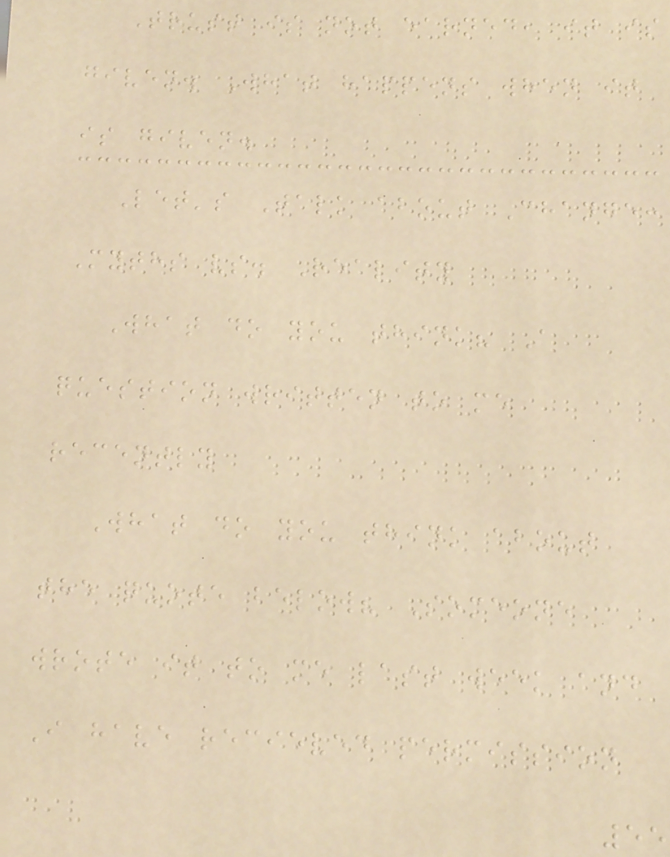Trust is not earned, it is
given. What happens when it
is given.
Let's Talk about Change:
Myths vs. Reality
What do you think? A
question written to me
recently
What do you think about
the quote below? Someone
wrote it to me last week and
I have recieved permission
55
